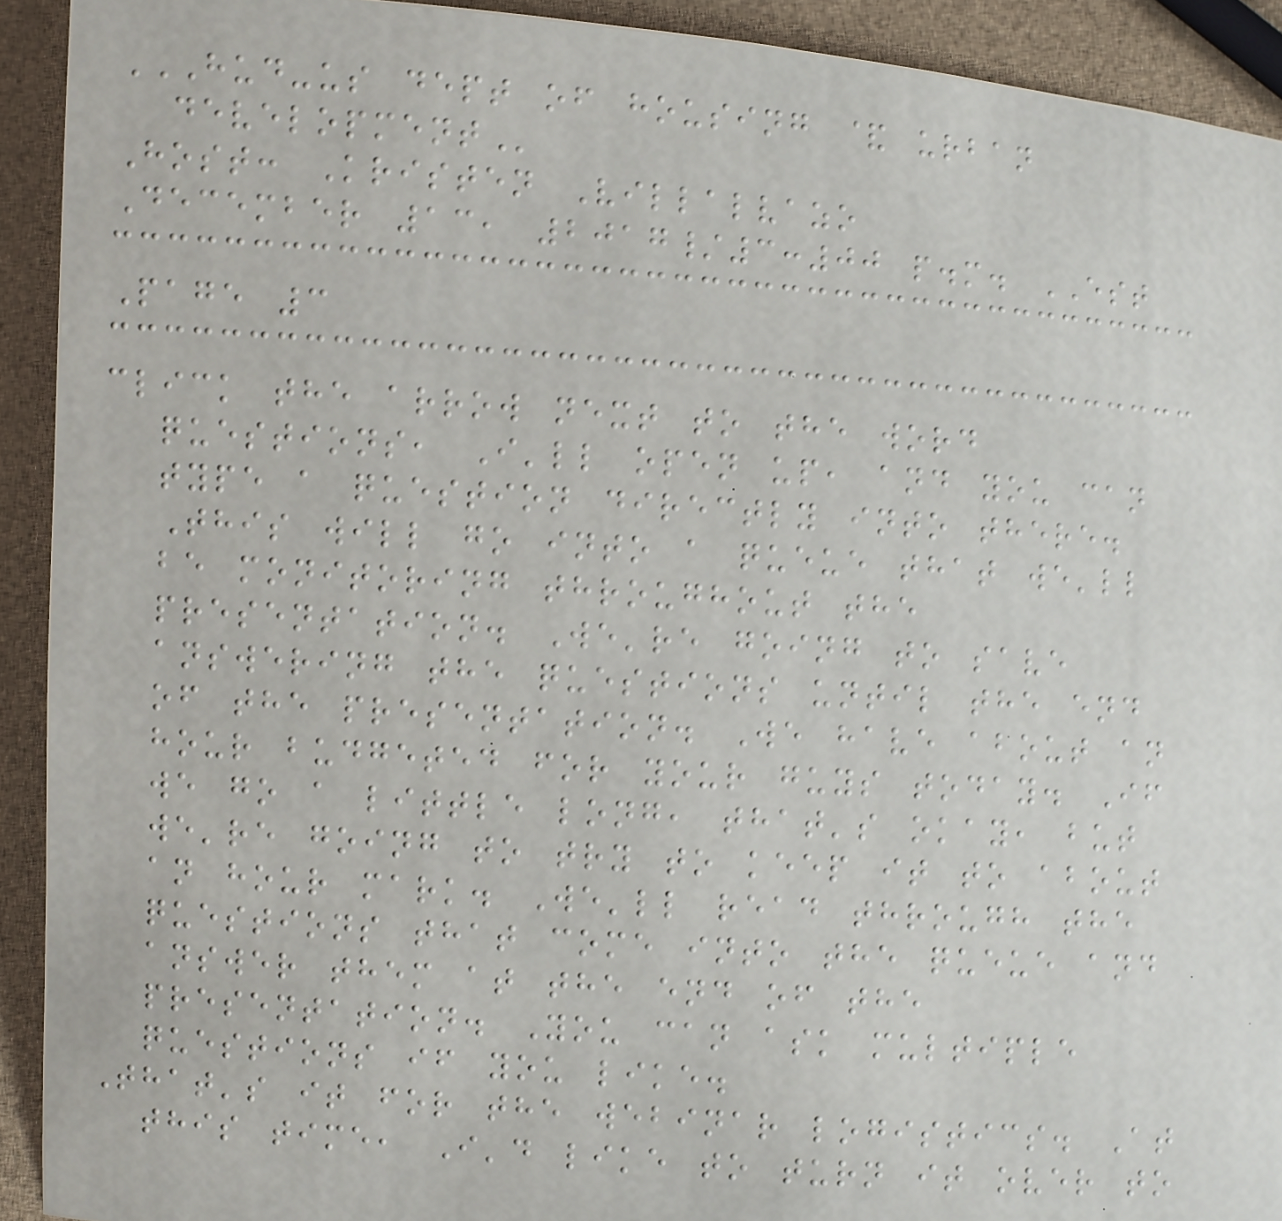HUD-US DEPT OF HOUSING & URBAN
DEVELOPMENT
Host: Kristen Villalvazo
December 13, 2017/3:00 p.m. EST
Page 3
click the arrow next to the word
questions, I'll open up, and you can
type a question directly into there.
This will go into a queue that we'll
be monitoring throughout the
presentation. We're going to save
answering the questions until the end
of the presentation. We have about an
hour budgeted for your guys today. If
we go a little long, that's okay, but
we're going to try to keep it to about
an hour mark. We'll read through the
questions that come into the queue and
answer them at the end of the
presentation. You can ask multiple
questions if you like.
That's it for the webinar logistics. At
this time, I'd like to turn it over to
